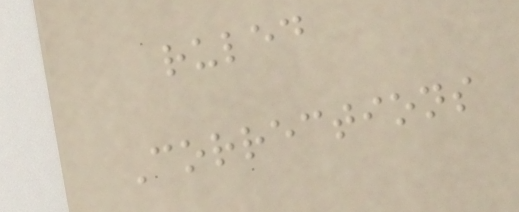ruled
Corrections
